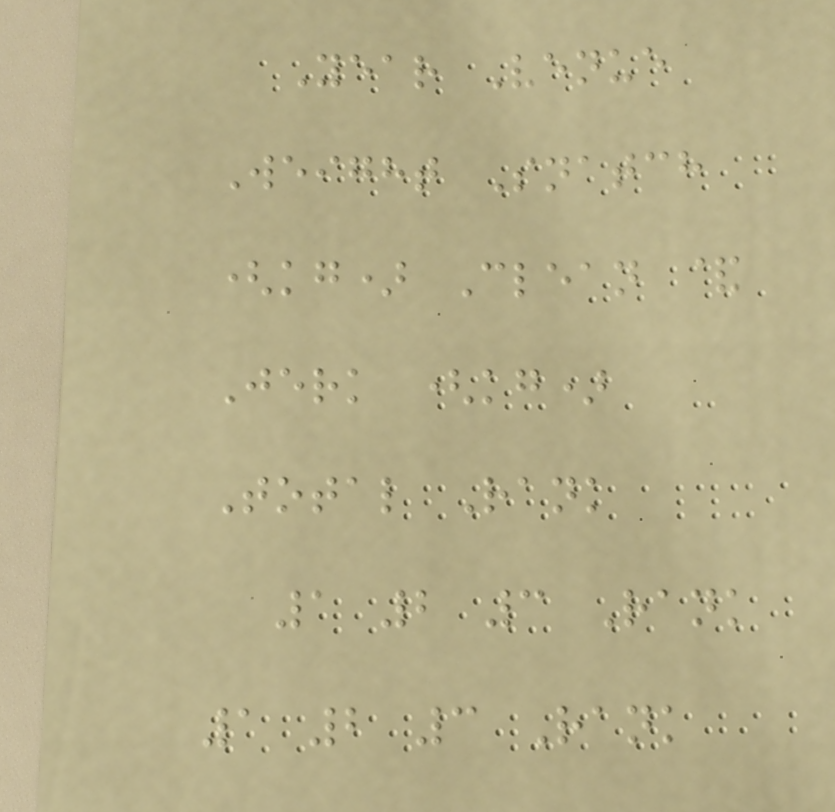Year Venue
Weight Snatch
(kg) Clean &
Jerk (kg)
Total Rank
1 2 3 Rank
1 2 3 Rank
